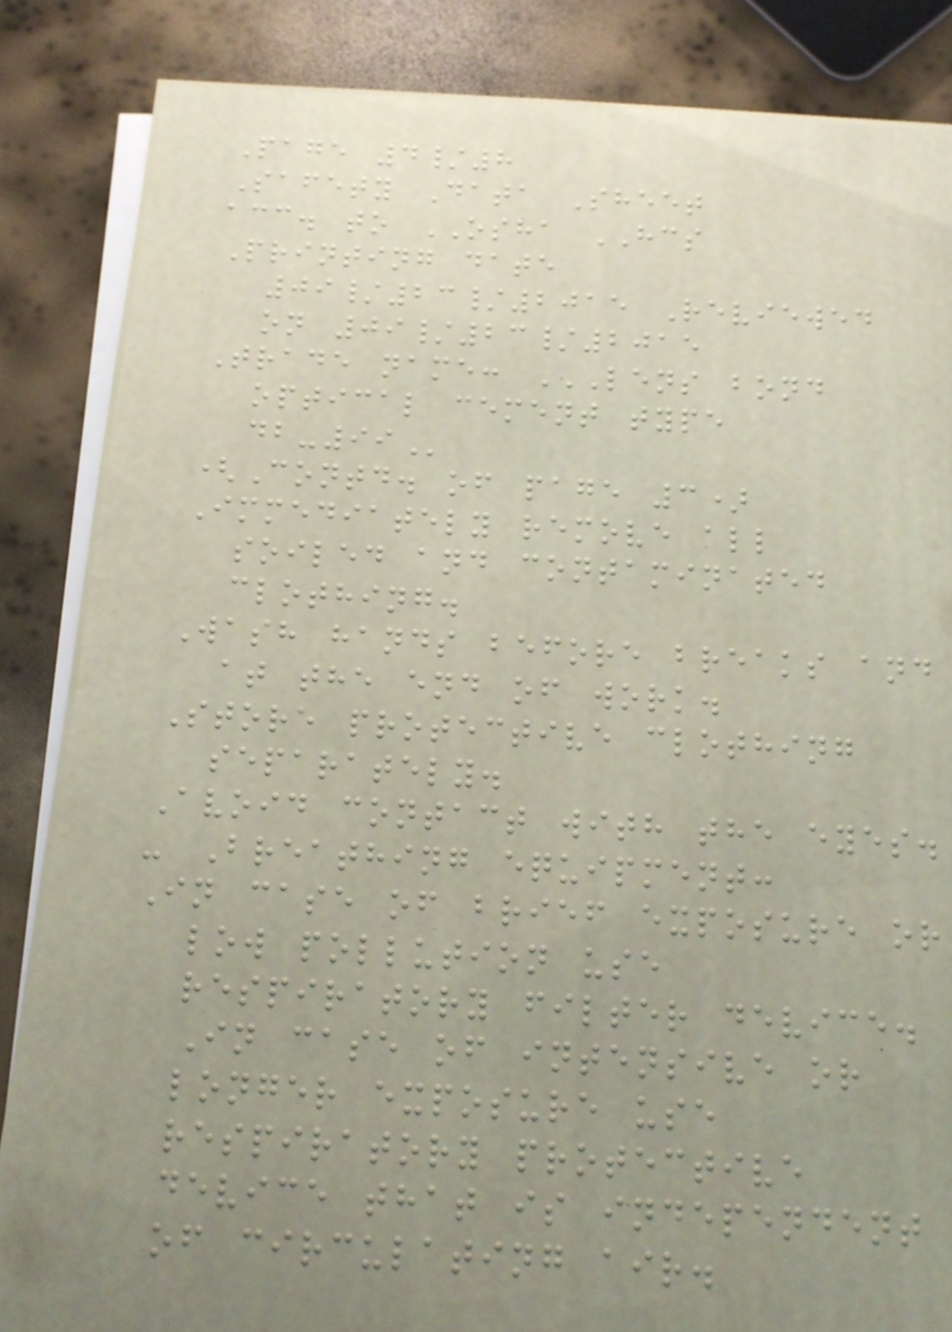Page 4/8
Safety Data Sheet
acc. to OSHA HCS
Printing date
09/23/2015 Reviewed
on 09/23/2015
Trade name: LENS BOND
OPTICAL CEMENT TYPE
DB-99
(Contd. of page 3)
Immediately remove all
soiled and contaminated
clothing.
Wash hands before breaks and
at the end of work.
Store protective clothing
separately.
Avoid contact with the eyes.
- Breathing equipment:
In case of brief exposure or
low pollution use
respiratory filter device.
In case of intensive or
longer exposure use
respiratory protective
device that is independent
of circulating air.
